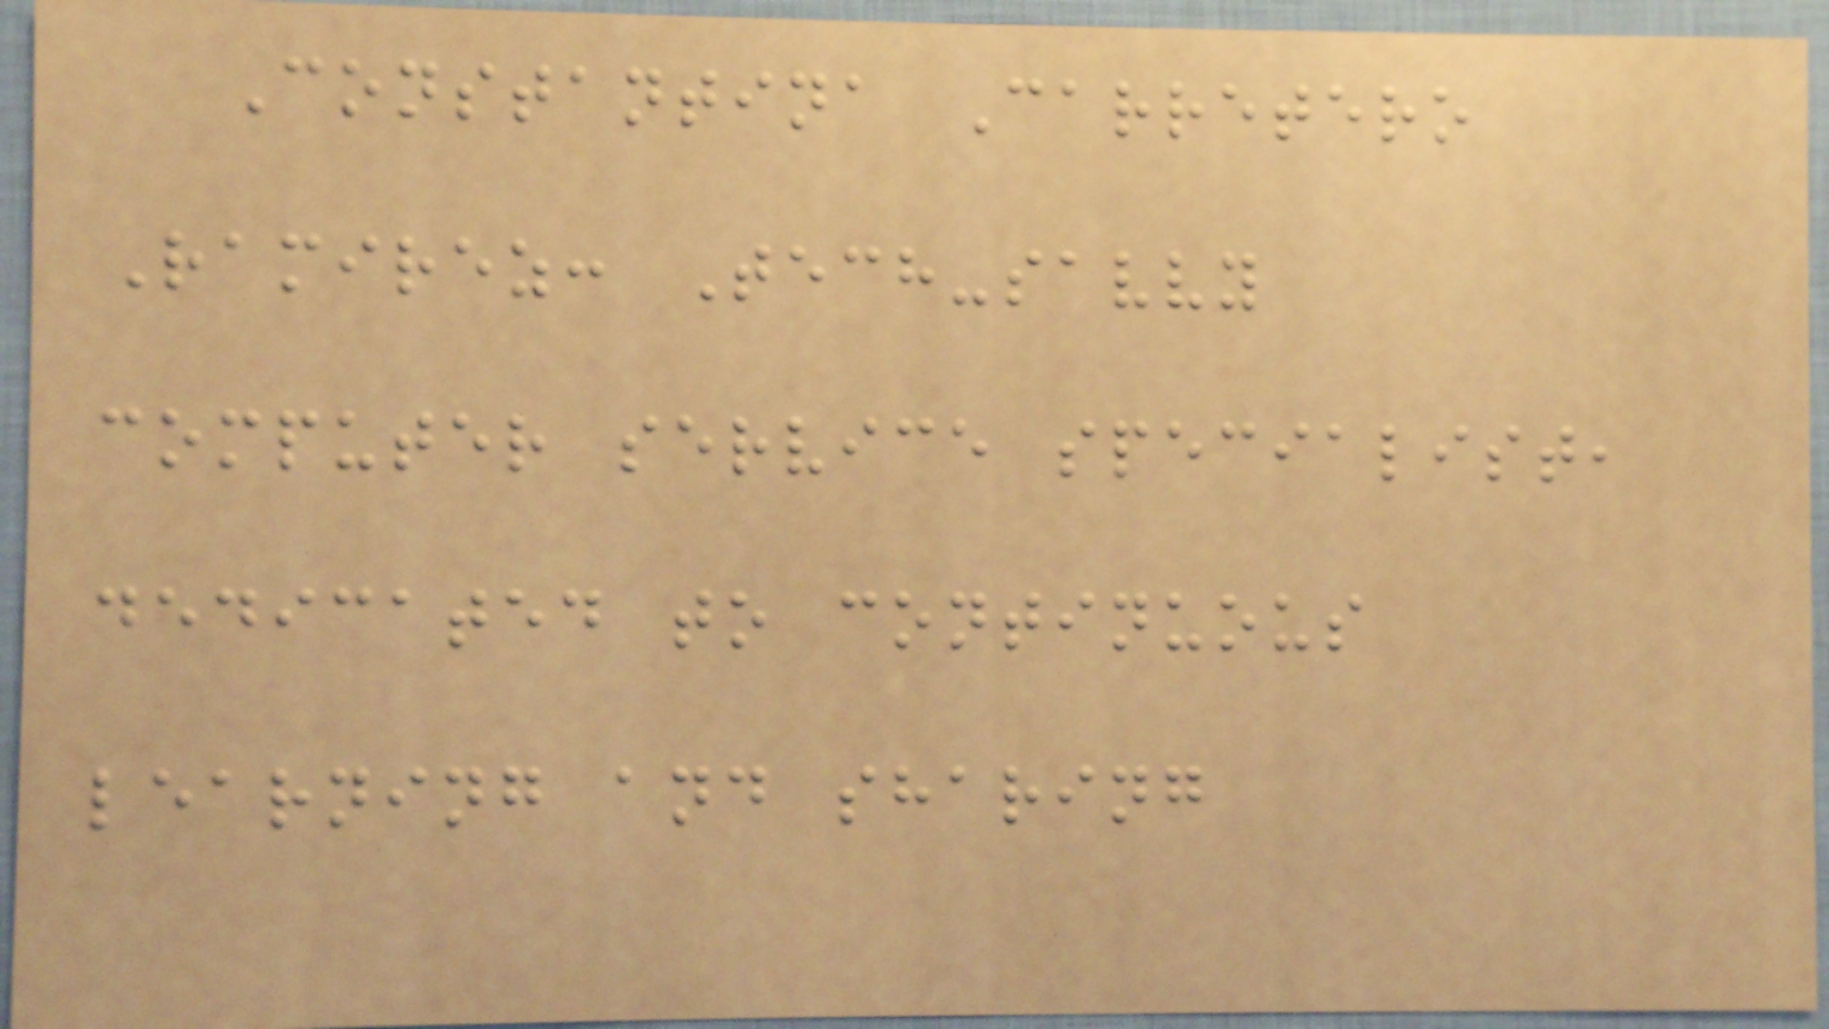Constantina Carretero
Ramirez: Tech-savvy
computer service specialist,
dedicated to continuous
learning and sharing
